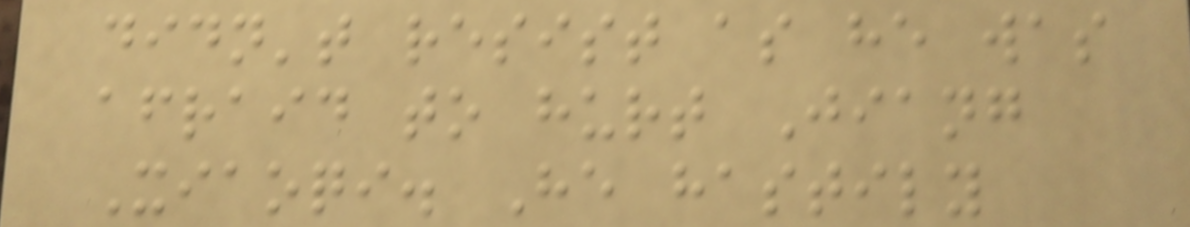didn't resist as he was
afraid to hurt Jiang
Xiaoqi. He hastily
